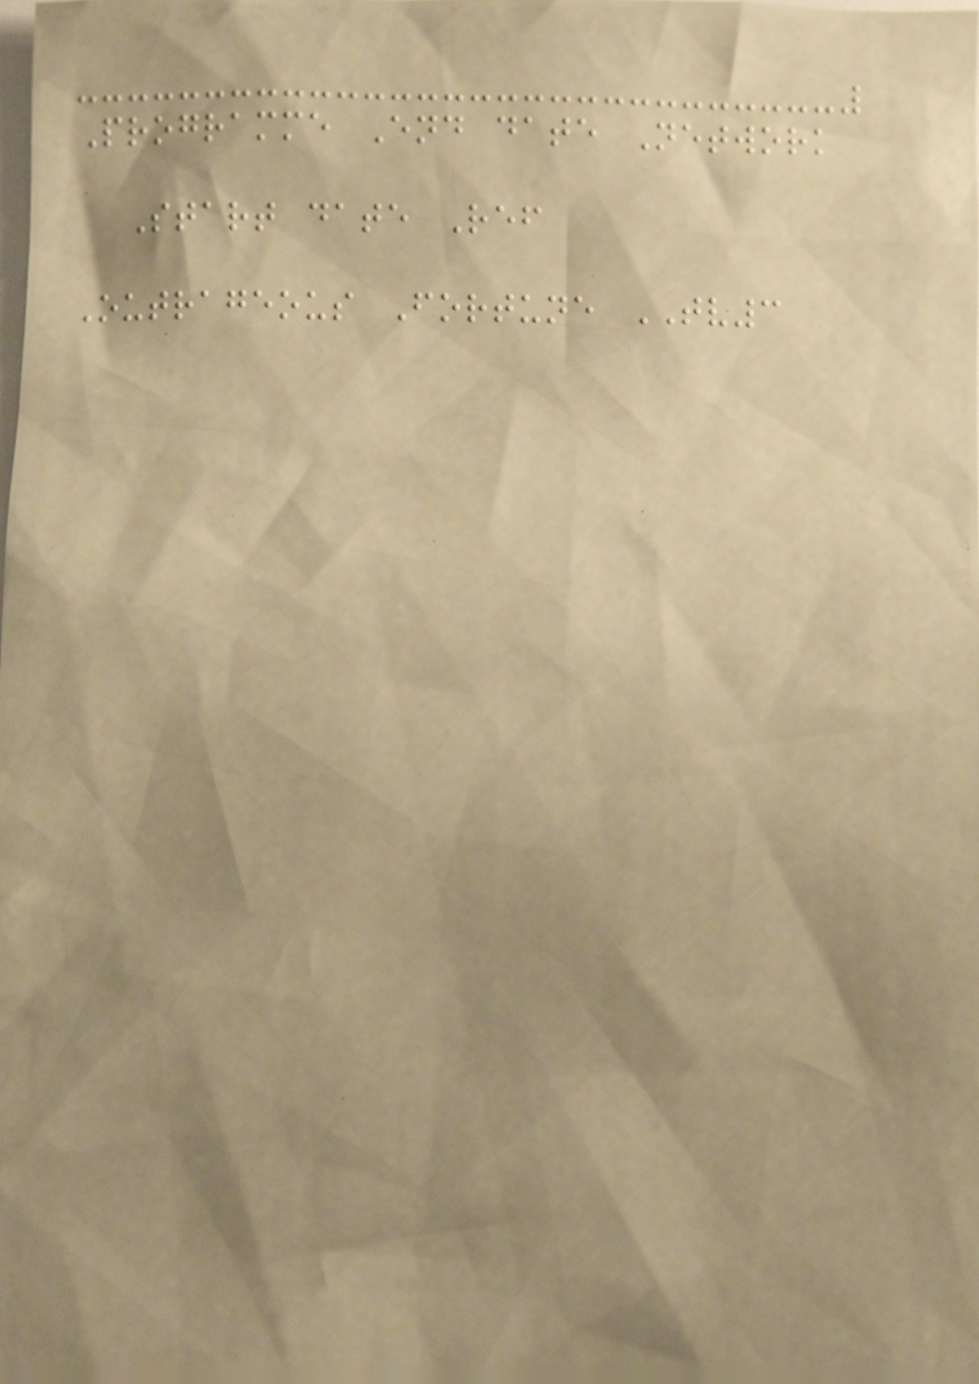Programme End date Network
Start date Ref
Outrageous Fortune TV3
